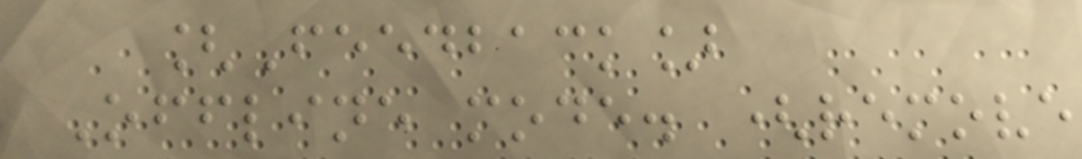[Feedback]
Offline mode. (remove
